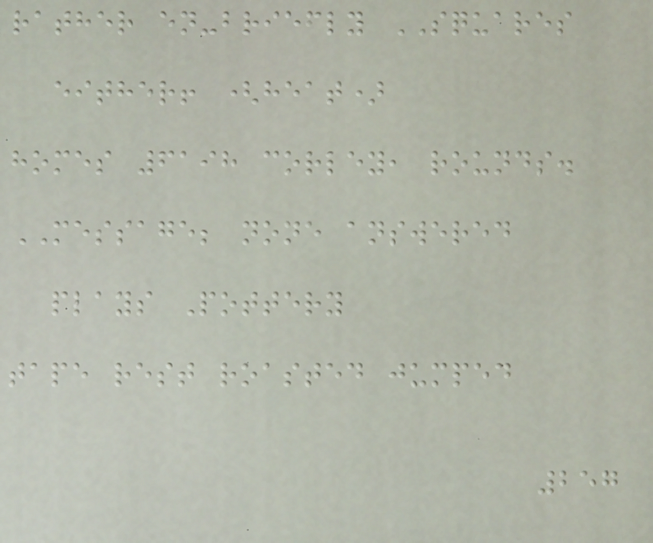rather en-briefly SQUARES
either! (heat)
homes 6198 corley, rounds.
MESSAGE; none answered
plays Pottery
tape rest roasted jumped
257
